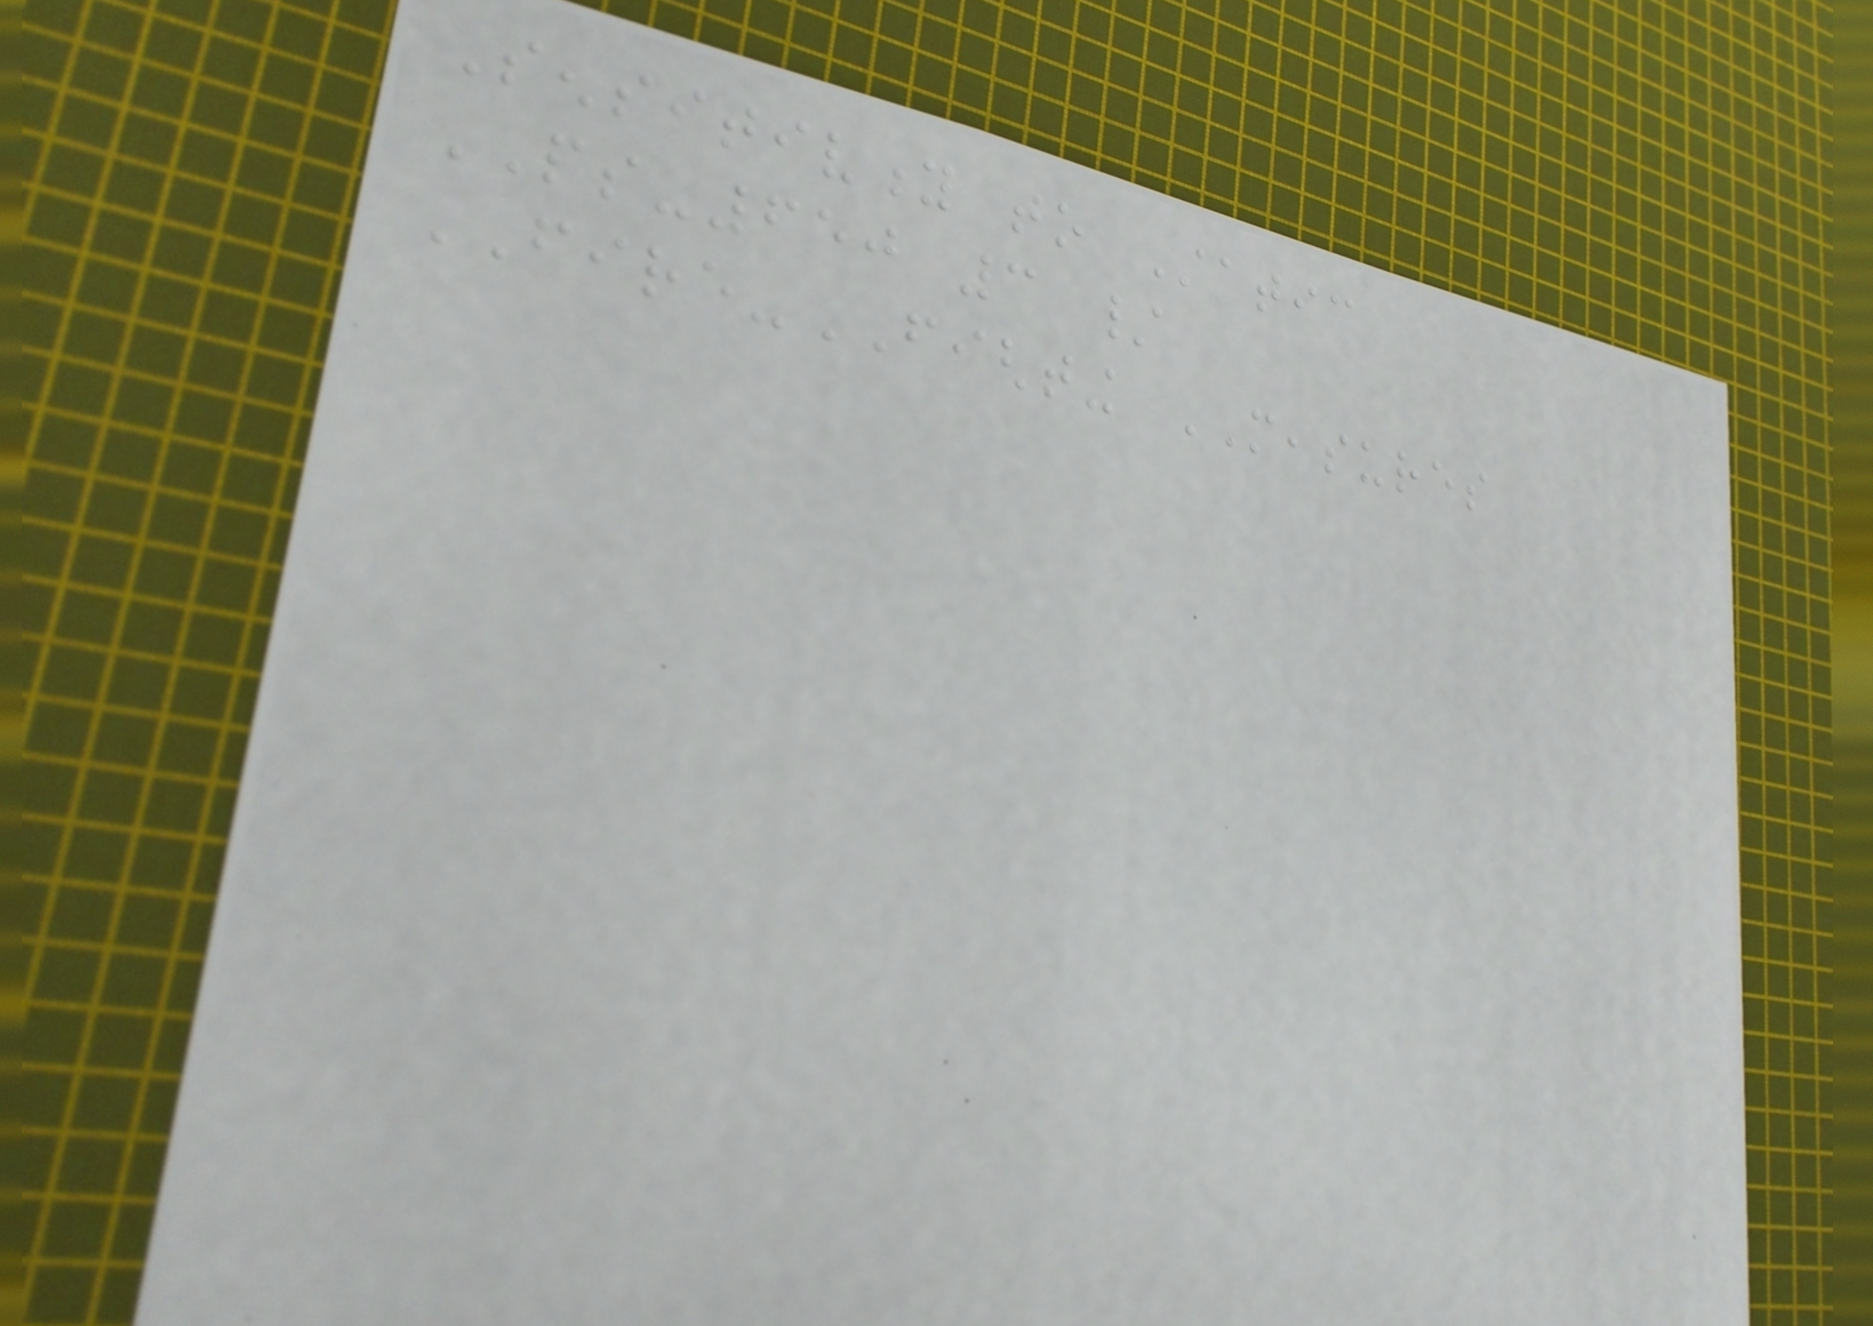Sensitivity to Static
PS-650 3 /
FIRE-FIGHTING MEASURES
